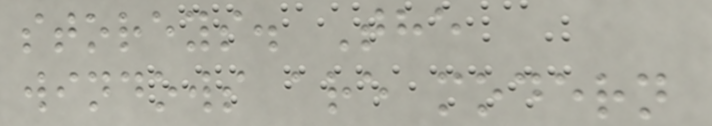storeys. The
windows are modern
